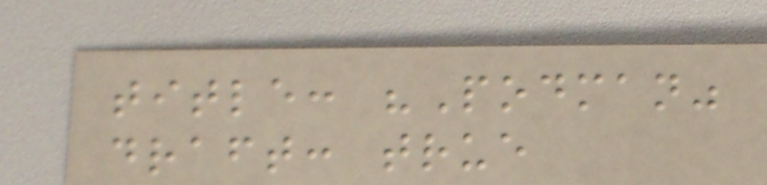title: "Podman"
draft: true
